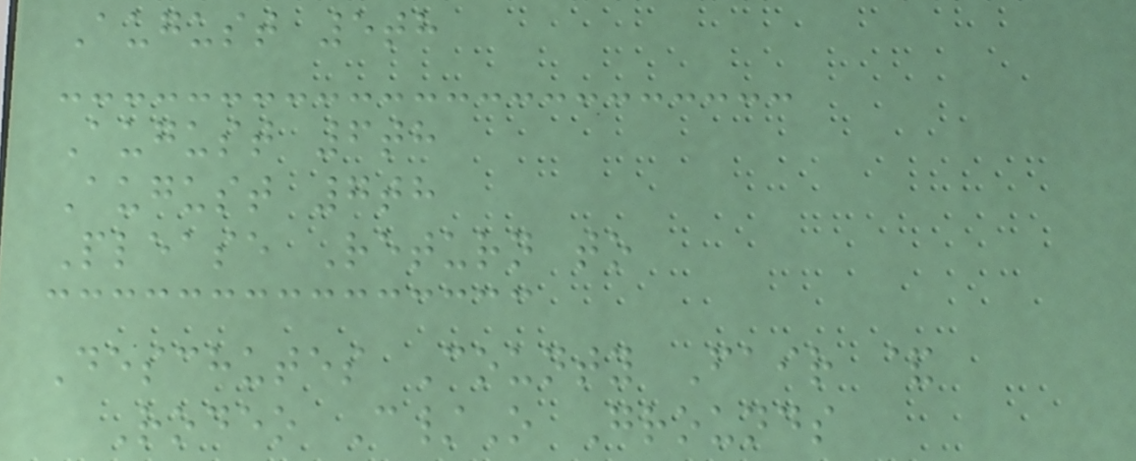August 5th
August 6th
August 7th
Please Return to
Deschutes County Fair &
Rodeo C/O Grounds
